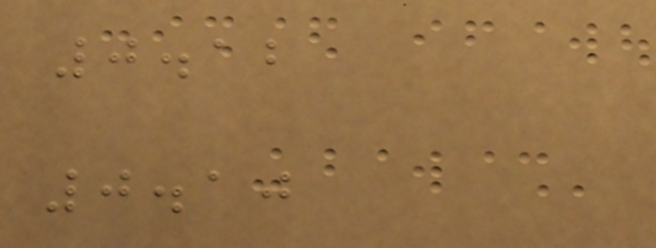0.12
0.10
